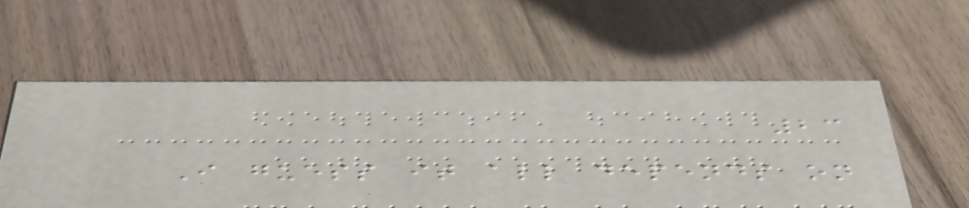23
I guess it all depends on
